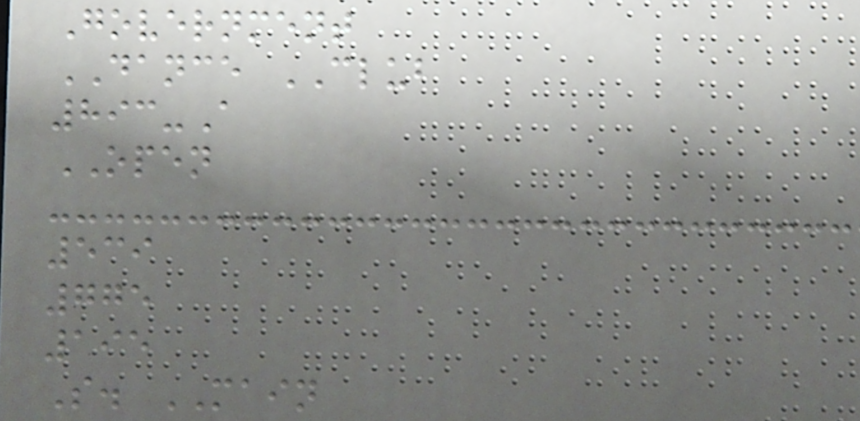Government
DANCE CLUB
893-A
OPEN
539
775
195
S. MAIN
